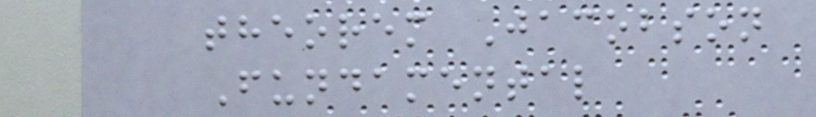theorem Jacobson
Fundamental
